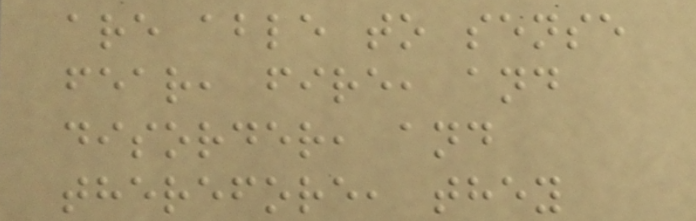are able to sense
fear, fire, and
disorder, and
therefore, they
